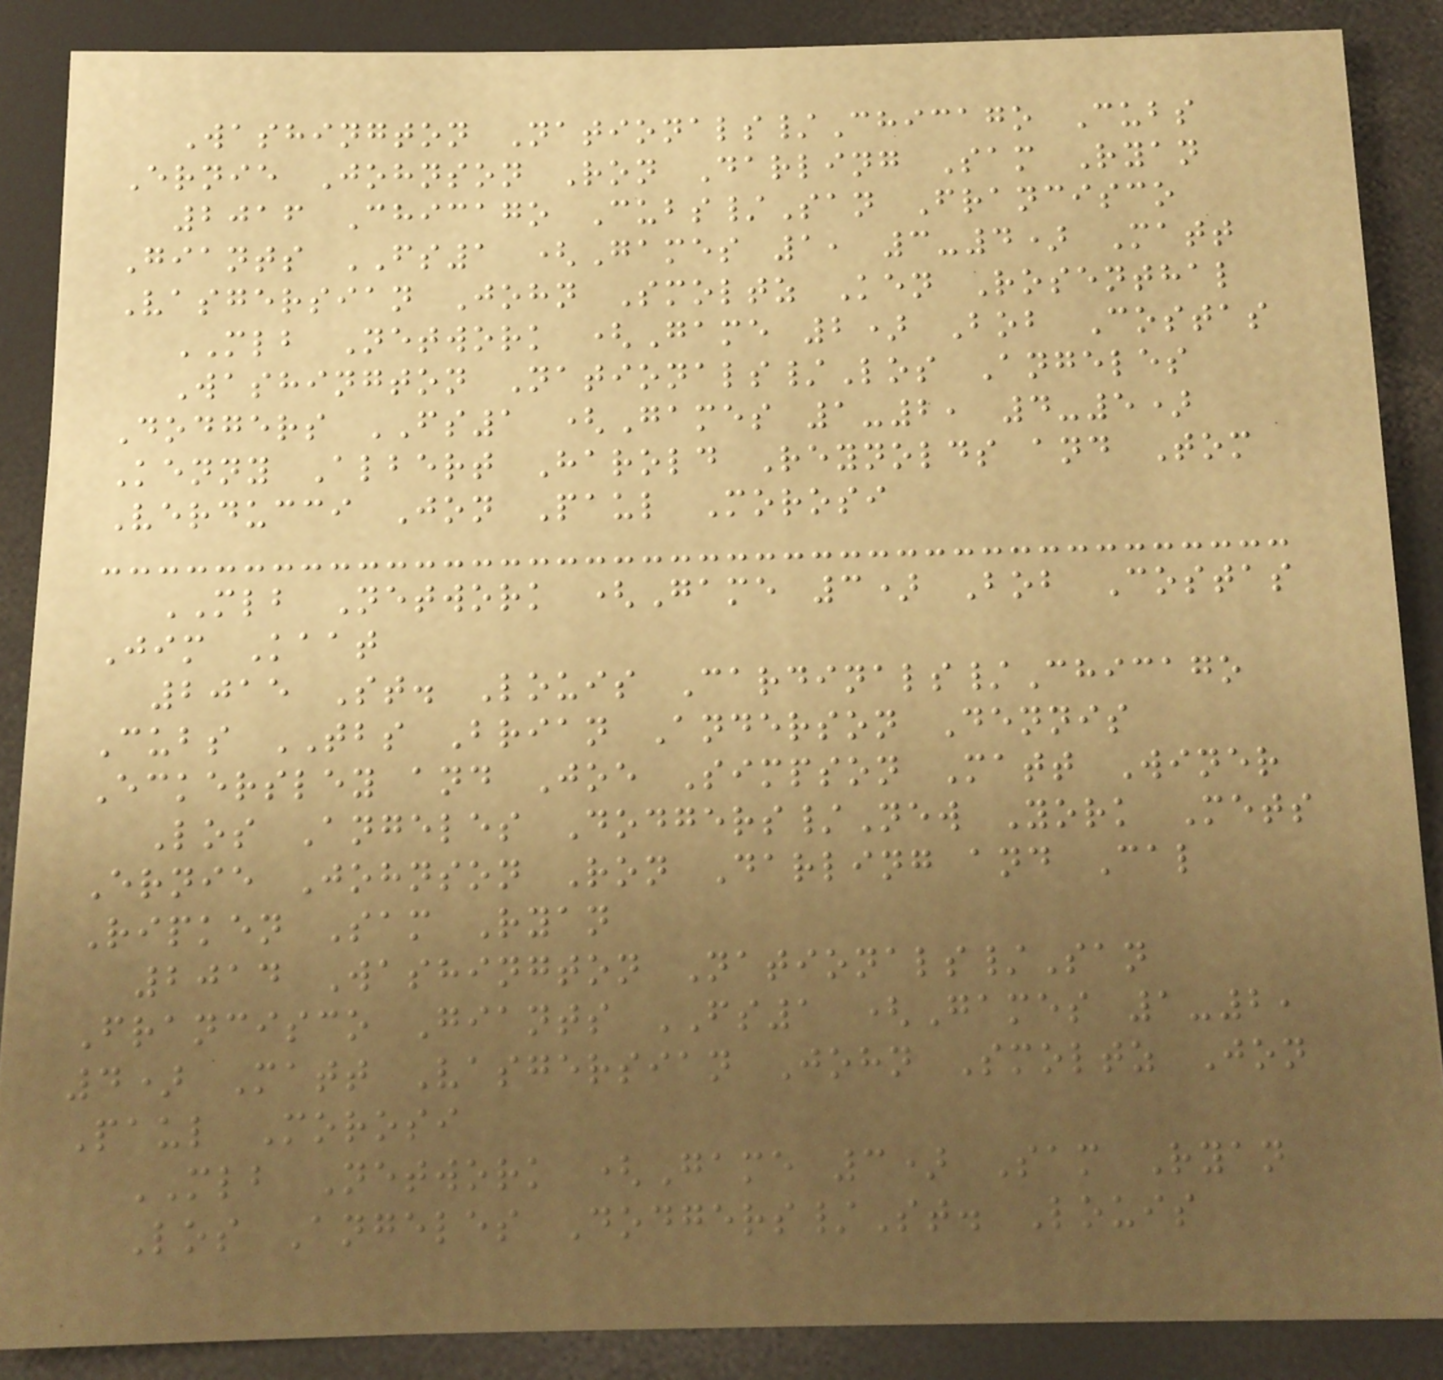Washington Nationals/Chicago Cubs
Ernie Johnson Ron Darling Sam Ryan
2016 Chicago Cubs/San Francisco
Giants FS1 (Games 1, 3-4) Matt
Vasgersian John Smoltz Ken Rosenthal
MLB Network (Game 2) Bob Costas
Washington Nationals/Los Angeles
Dodgers FS1 (Games 1-2, 4-5)
Kenny Albert Harold Reynolds and Tom
Verducci Jon Paul Morosi
MLB Network (Game 3) Bob Costas
Jim Kaat
2015 St. Louis Cardinals/Chicago
Cubs TBS Brian Anderson Dennis
Eckersley and Joe Simpson Matt Winer
Los Angeles Dodgers/New York Mets
Ernie Johnson Ron Darling and Cal
Ripken Sam Ryan
2014 Washington Nationals/San
Francisco Giants FS1 (Games 1-2,
4) Matt Vasgersian John Smoltz Jon
Paul Morosi
MLB Network (Game 3) Sam Ryan
Los Angeles Dodgers/St. Louis
